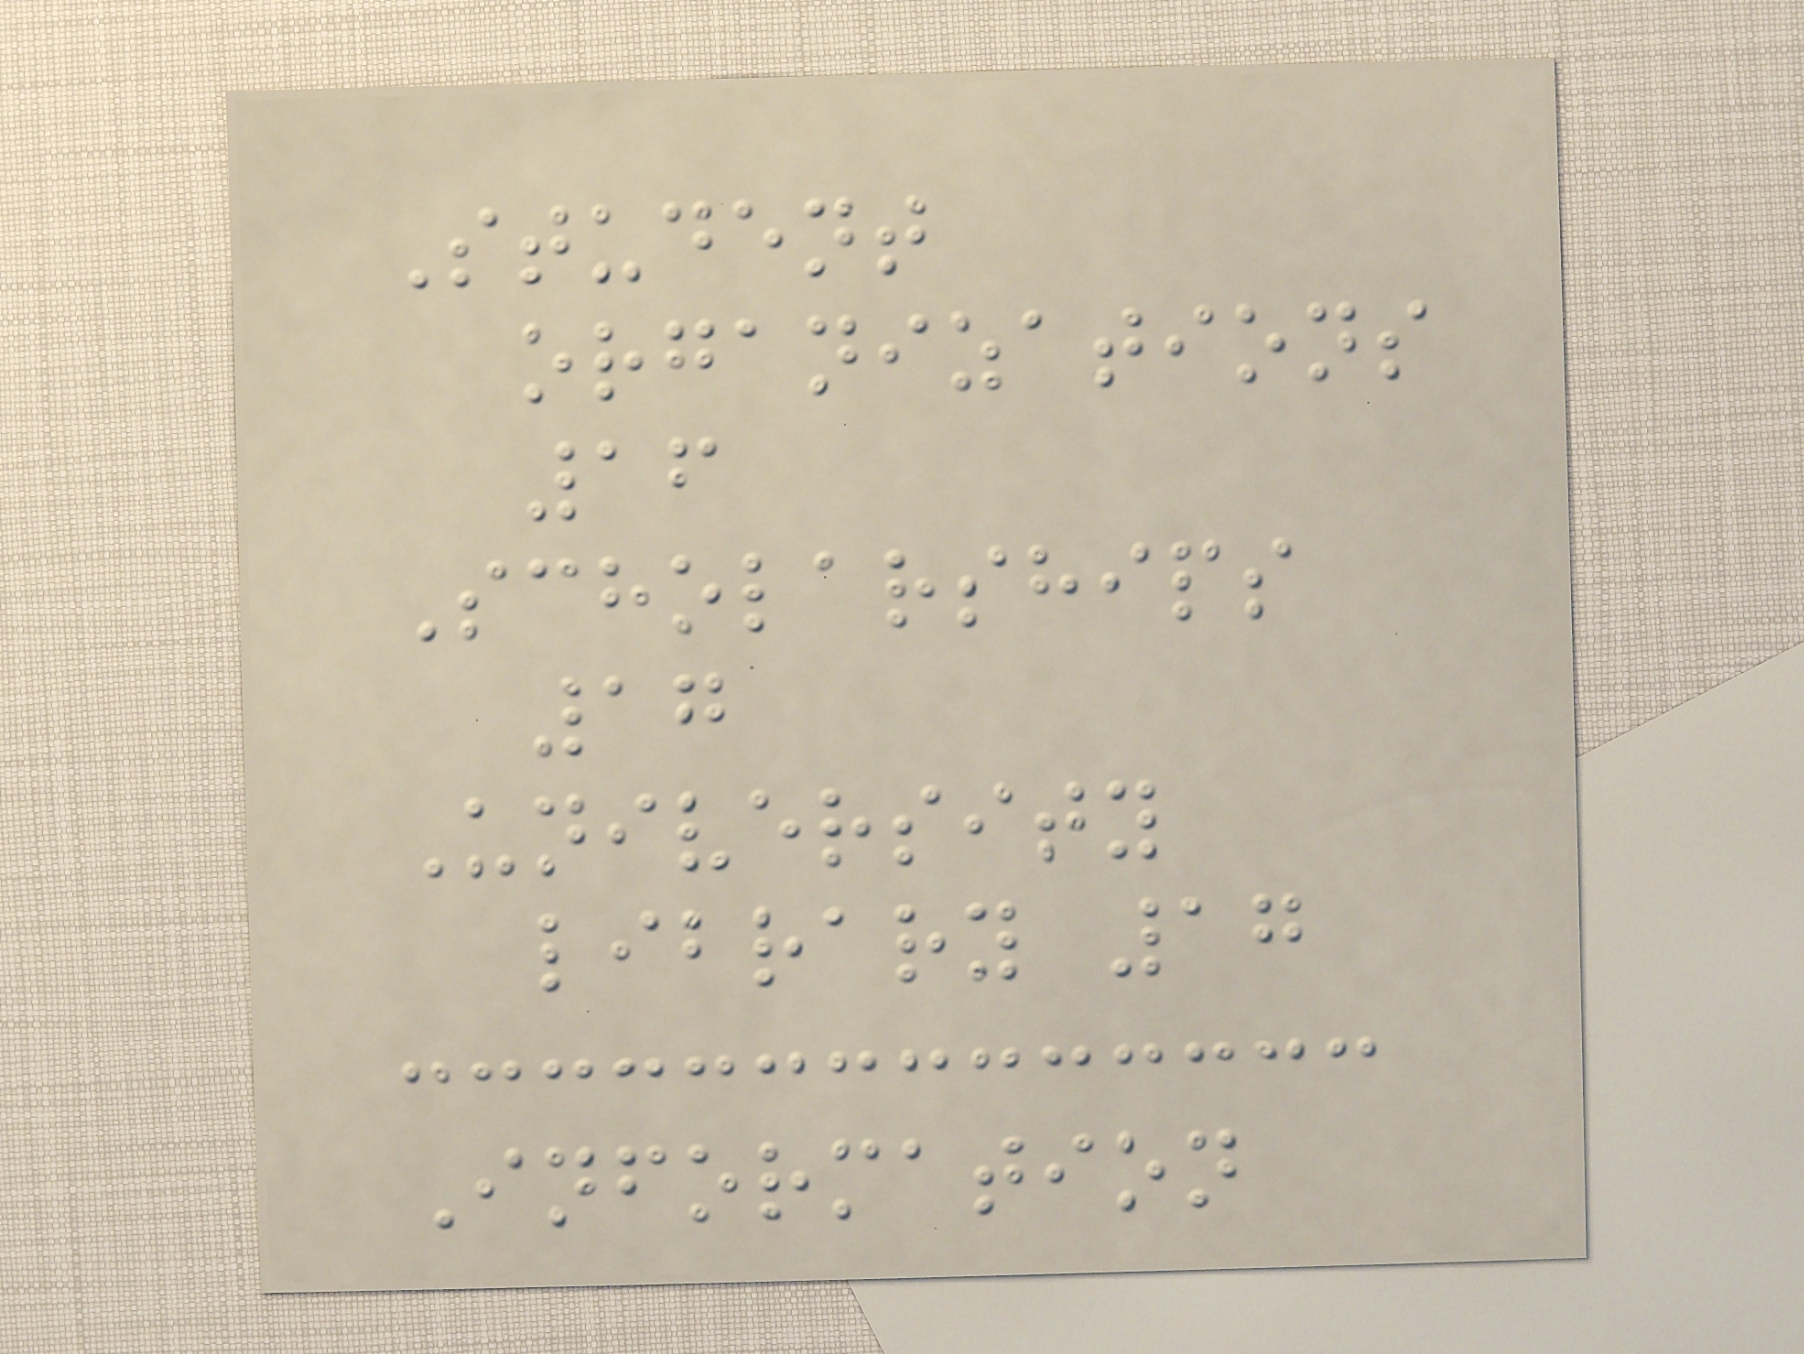Student
organizations
16
Scholarships
17
University
library 17
Information
